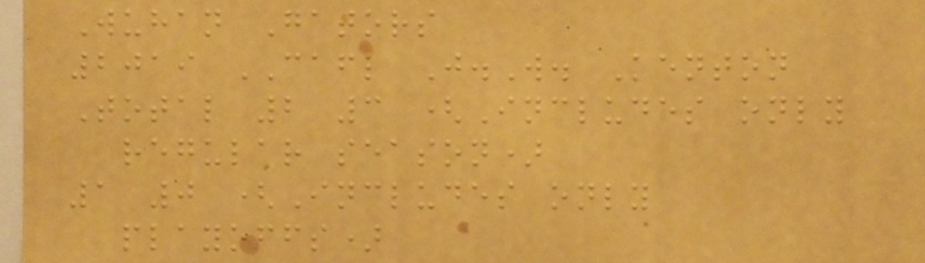Wuhan Gators
2019 CAFL J.W. Kenton
Total 2 3 (Includes only
regular season)
1 0 (Includes only
playoffs)
